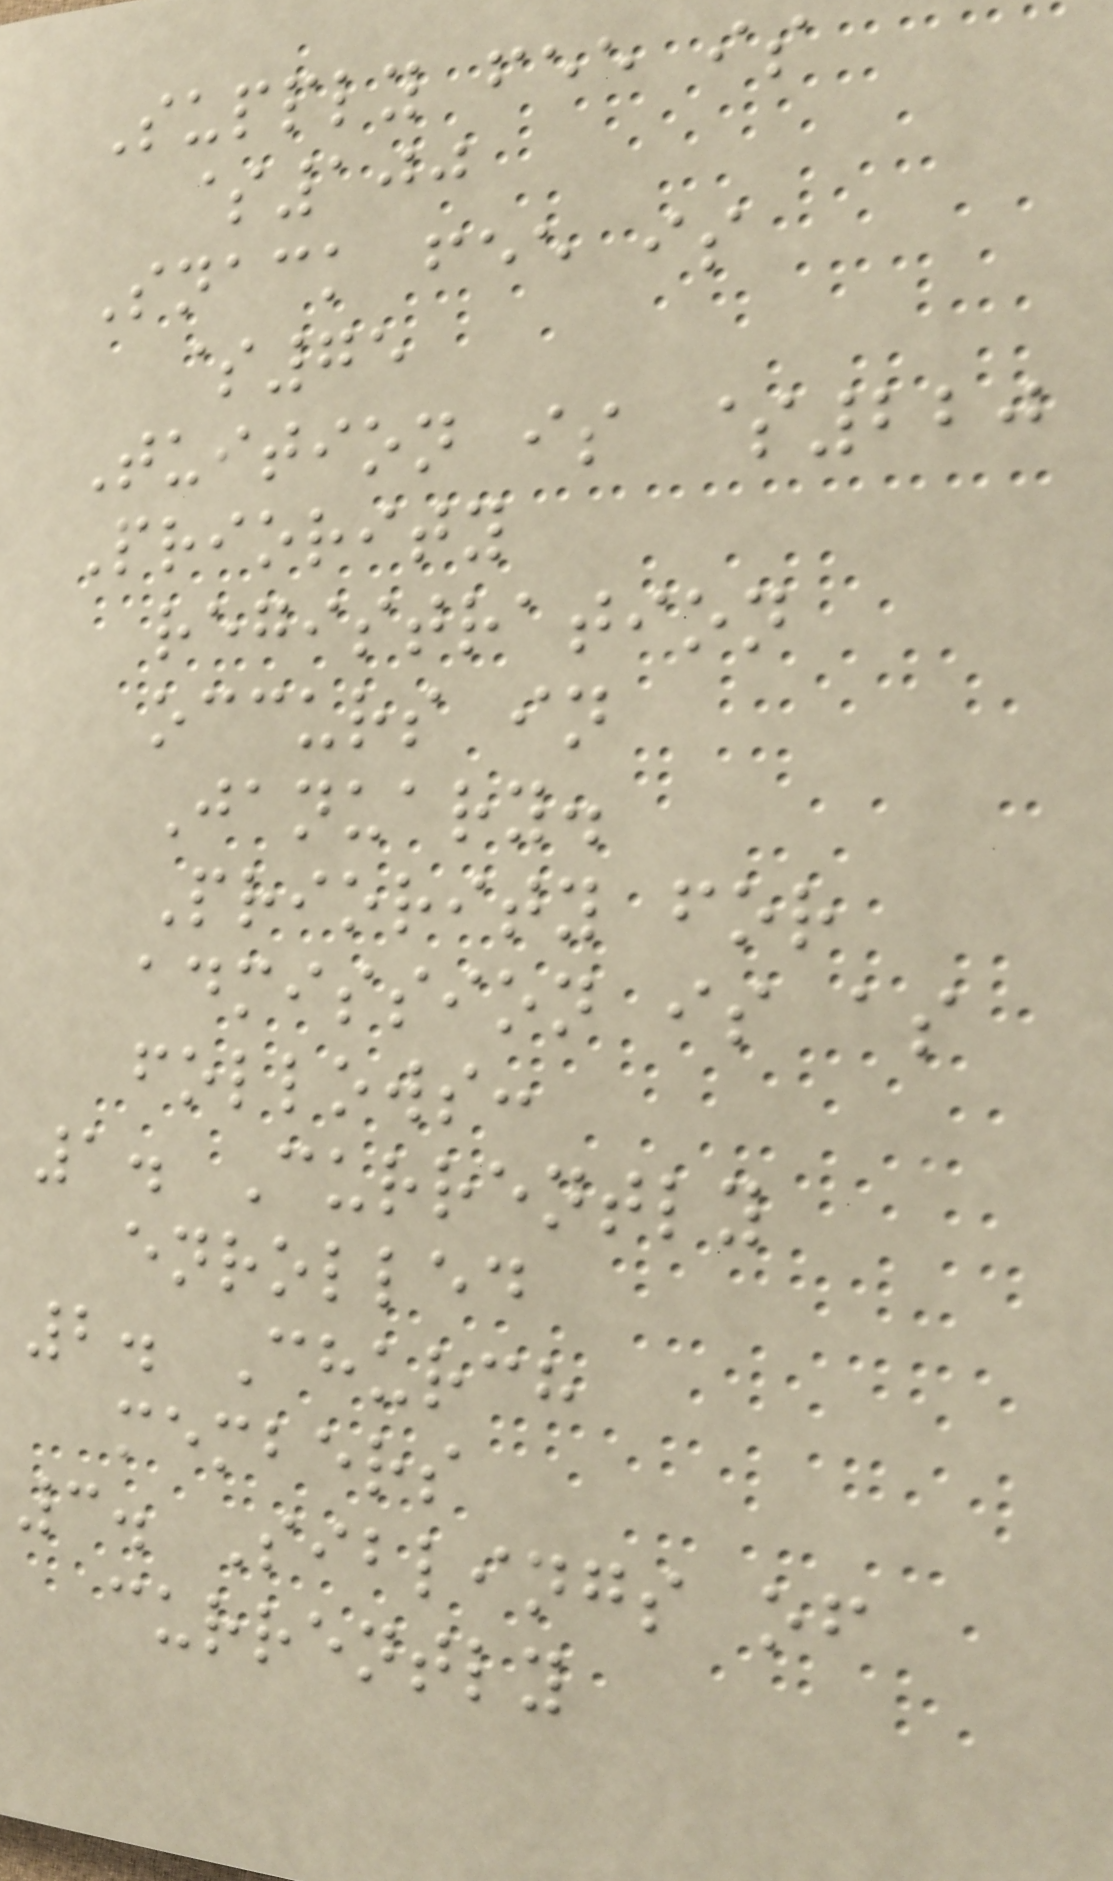Supply fee is
$100
Snack fee is
$75
Tuition is $220
Priority
registration
occurs in
January.
Priority for
admission is as
follows:
1. Currently
enrolled
2. Church
members
3. Siblings of
currently
